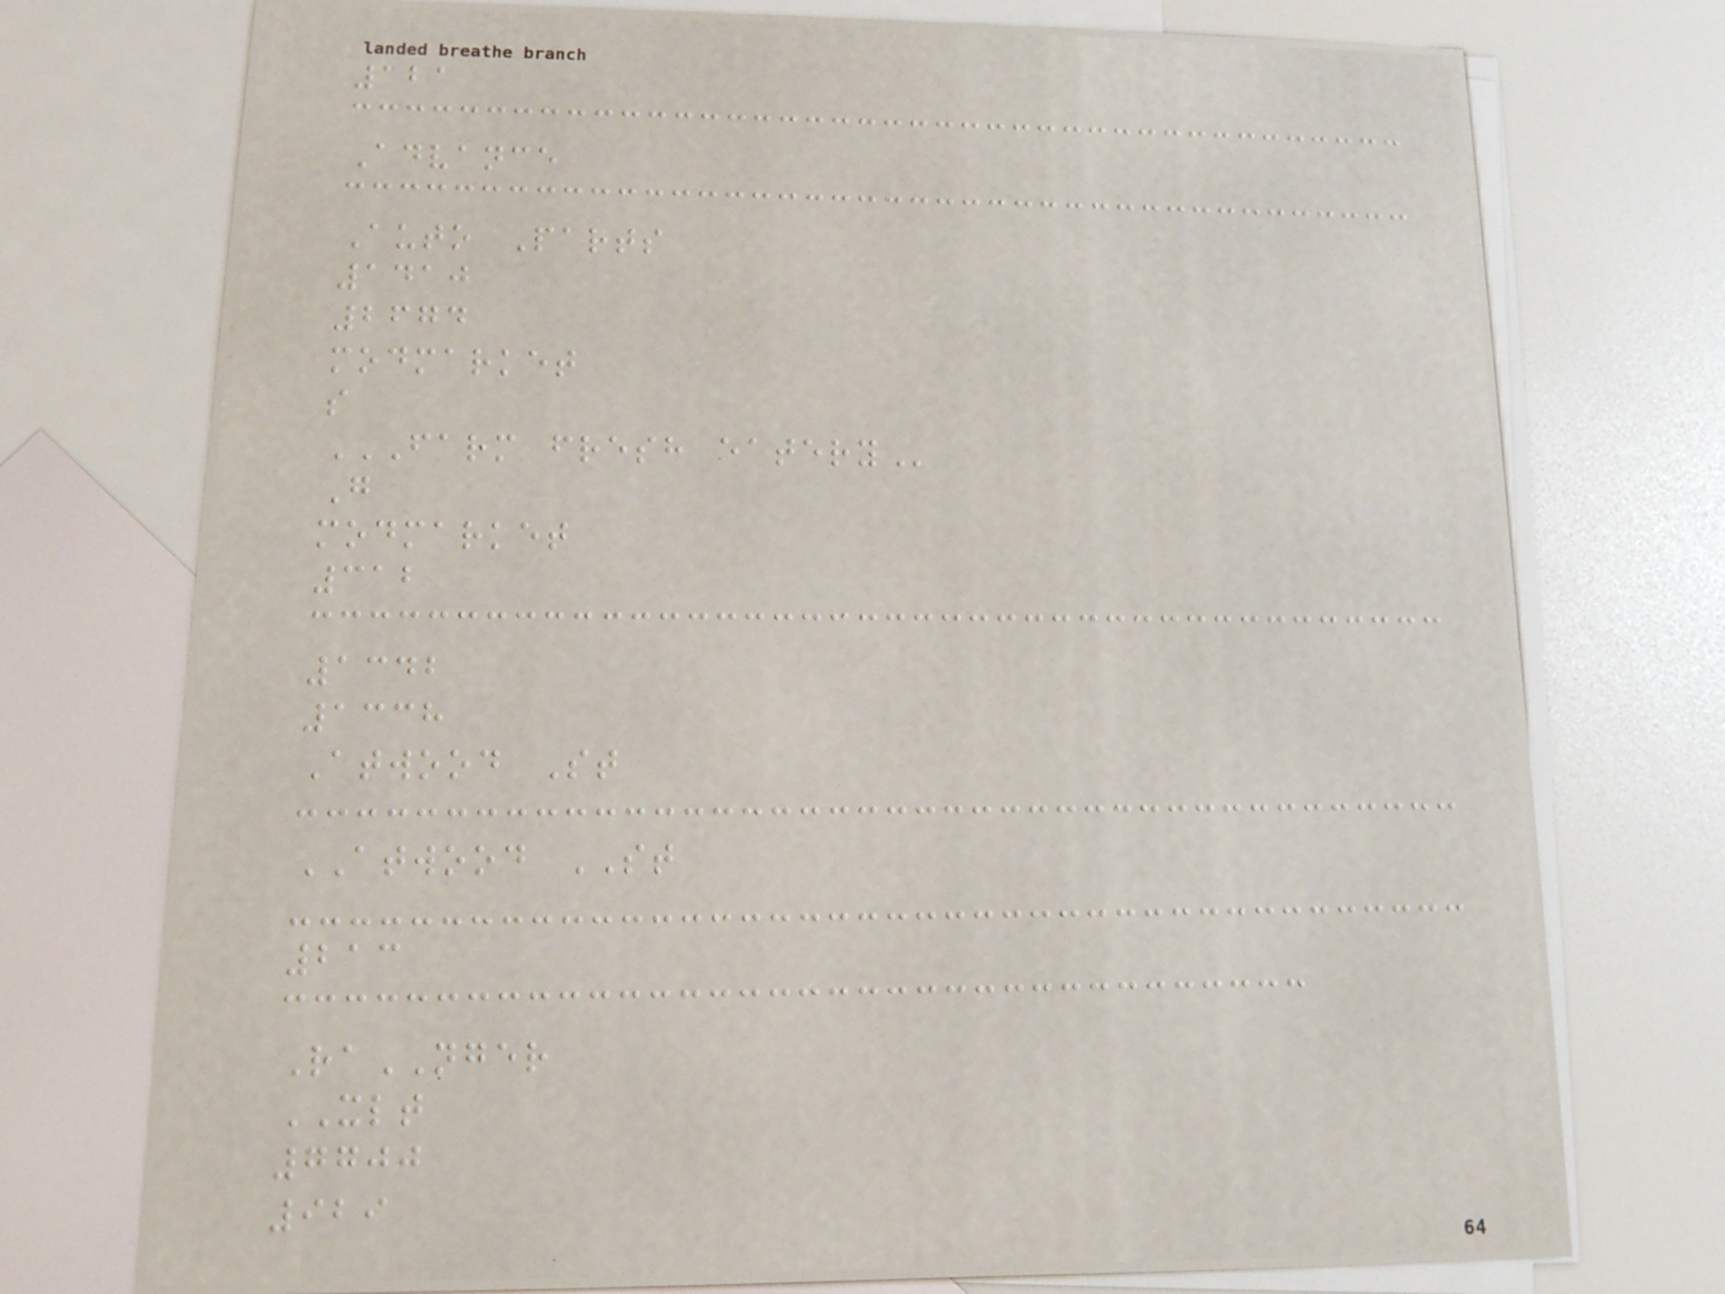121
Advance
Auto Parts
1410
2674
modmarket
s
FARM FRESH EATERY
G
modmarket
312
1342
1338
Atwood St
ATWOOD ST
213
RaNGER
XLT
7700
929
